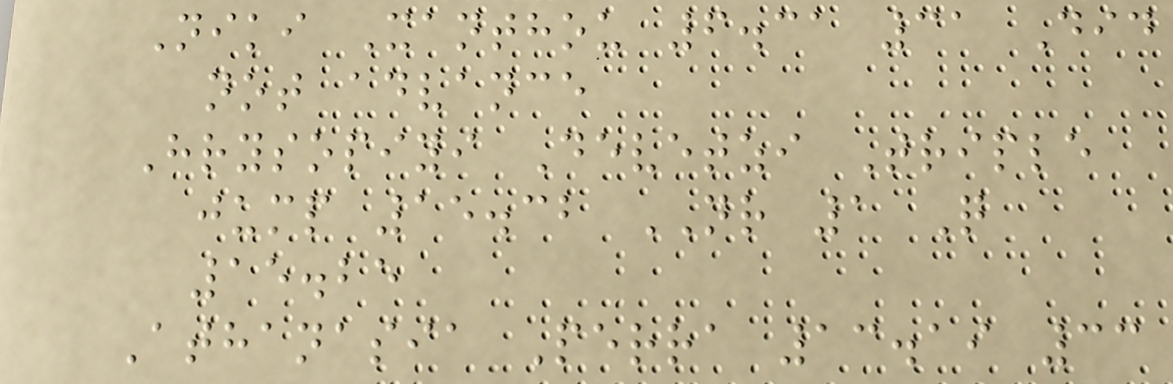Niki Xanthou 6.31 31 Did
not advance
Hrysopiyi Devetzi Triple
jump 15.32 NR 1 Q
15.25
Athanasia Perra 13.19 33
